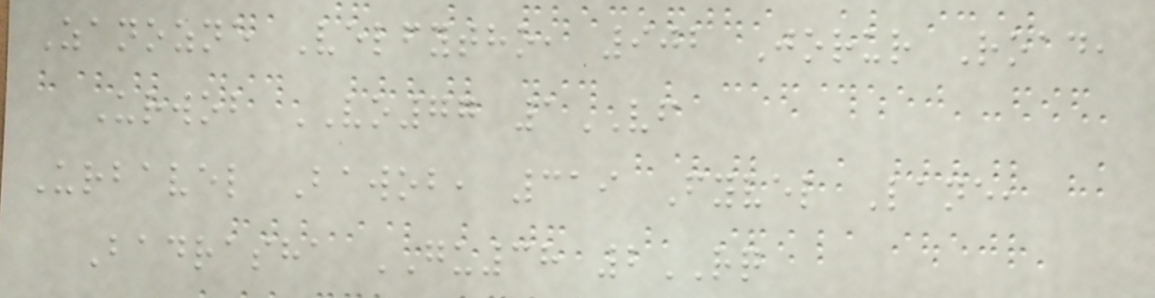Zanozne Velfytho, 902 Jorur Road,
Urwob VO77 1VF
Urbavel Bawob, 319 Fyvel Lane,
Badrasha GU38 2RQ
